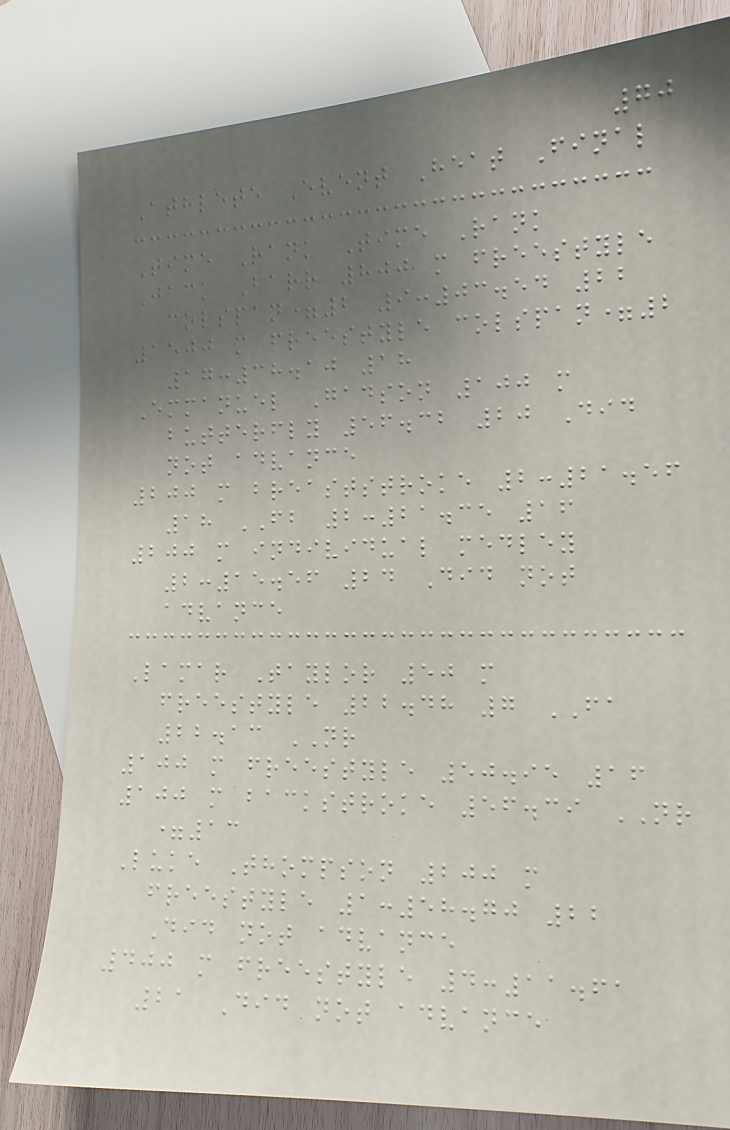70
Athlete Event Heat Final
Time Rank Time Rank
Jack Barr 800 m freestyle
colspan=2 9:03.54 22
1500 m freestyle colspan=2
17:38.10 18
Emmanuel Gadson 100 m
butterfly 56.32 20 Did
not advance
200 m breaststroke 2:21.56
18 FB 2:21.35 16
200 m individual medley
2:15.56 24 Did not
advance
Lamar Taylor 50 m
freestyle 22.48 7 FA
22.13 NR
100 m freestyle 50.95 16
100 m backstroke 56.39 NR
=13
Luke Thompson 200 m
freestyle 1:58.70 22
Did not advance
400 m freestyle 4:11.61
21 Did not advance
